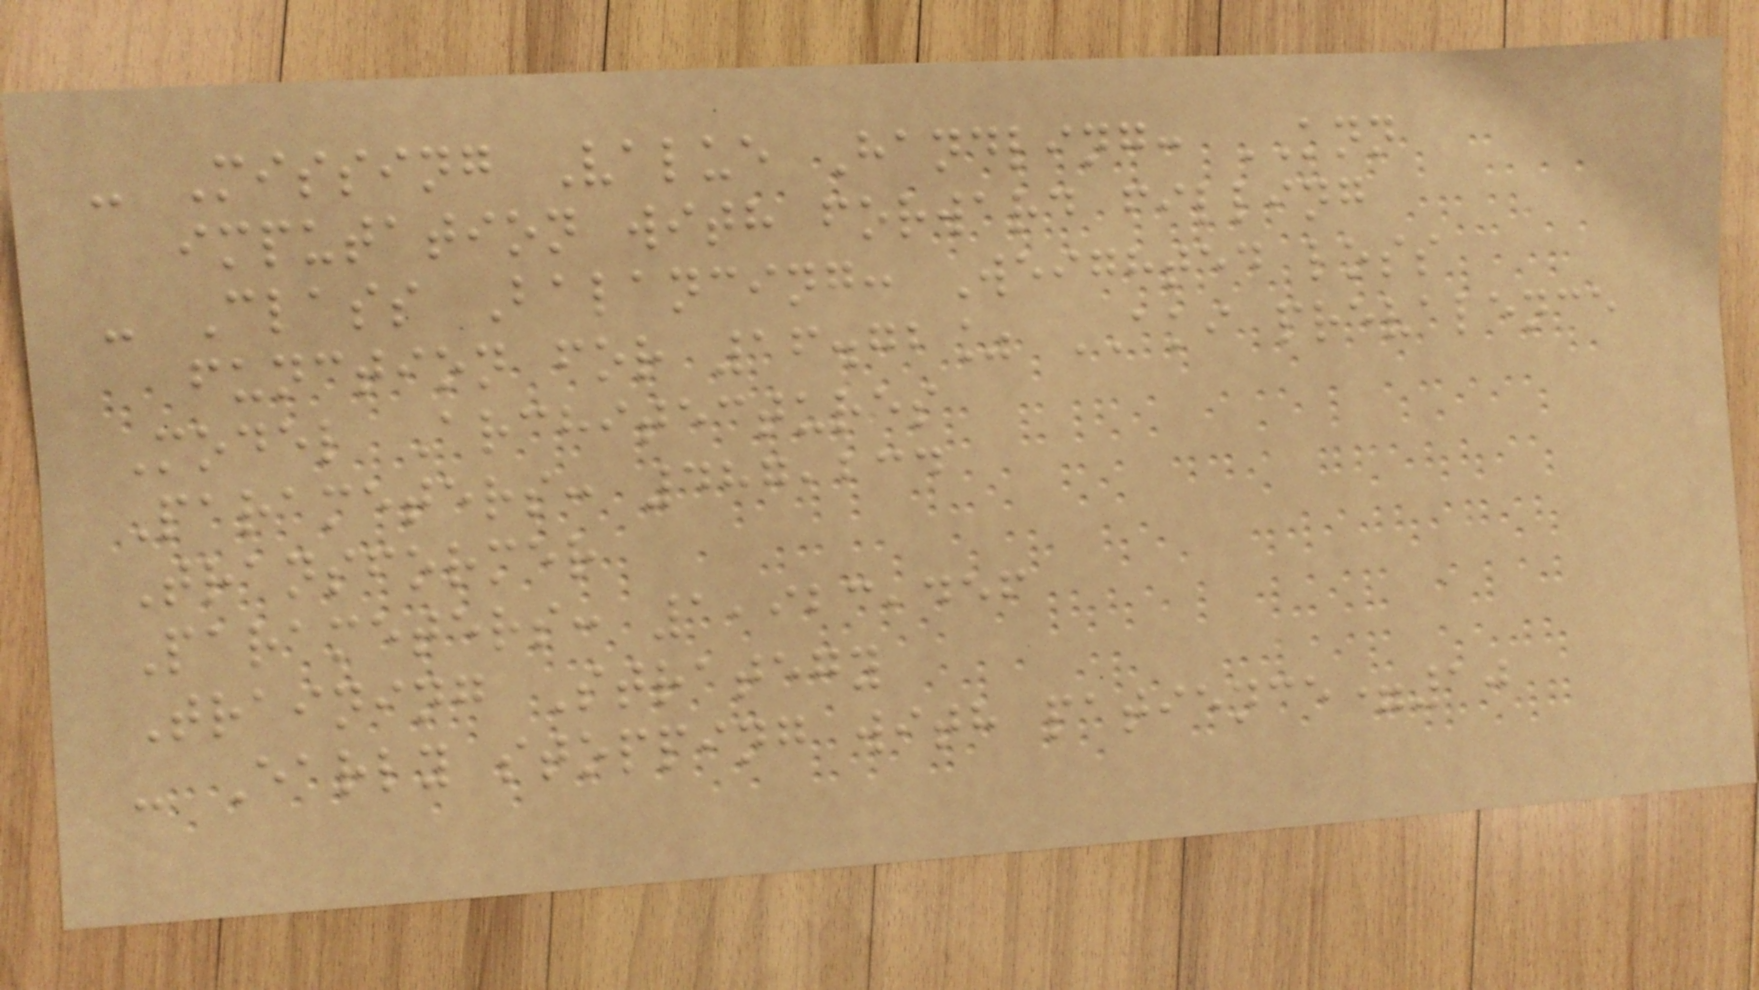- Missing Value Handling: KNN
imputation with forward filling
- Class Balancing: Weighted loss
function for 16.72% AKI prevalence
Model Architectures
Parameters: 487,234
Transformer
Parameters: 1,923,456
Training Strategy
- Early stopping with patience=10
